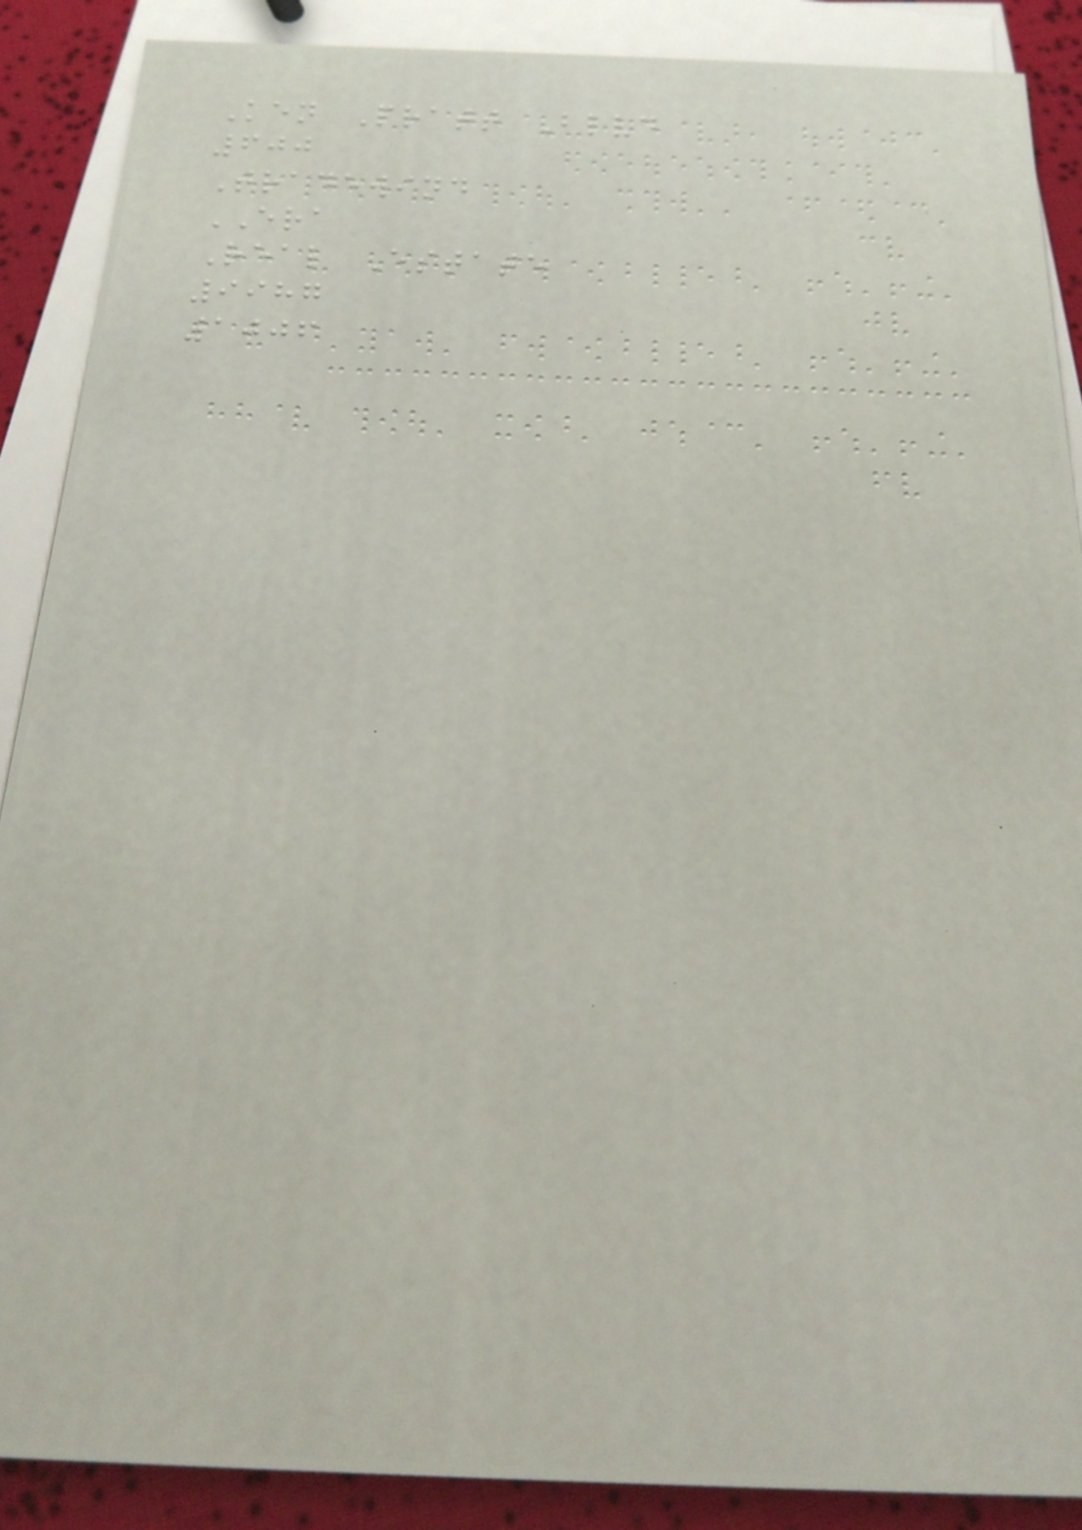Ken Pratt Blvd
600
Tradewind
ERA
Real Estate
9987
1006
